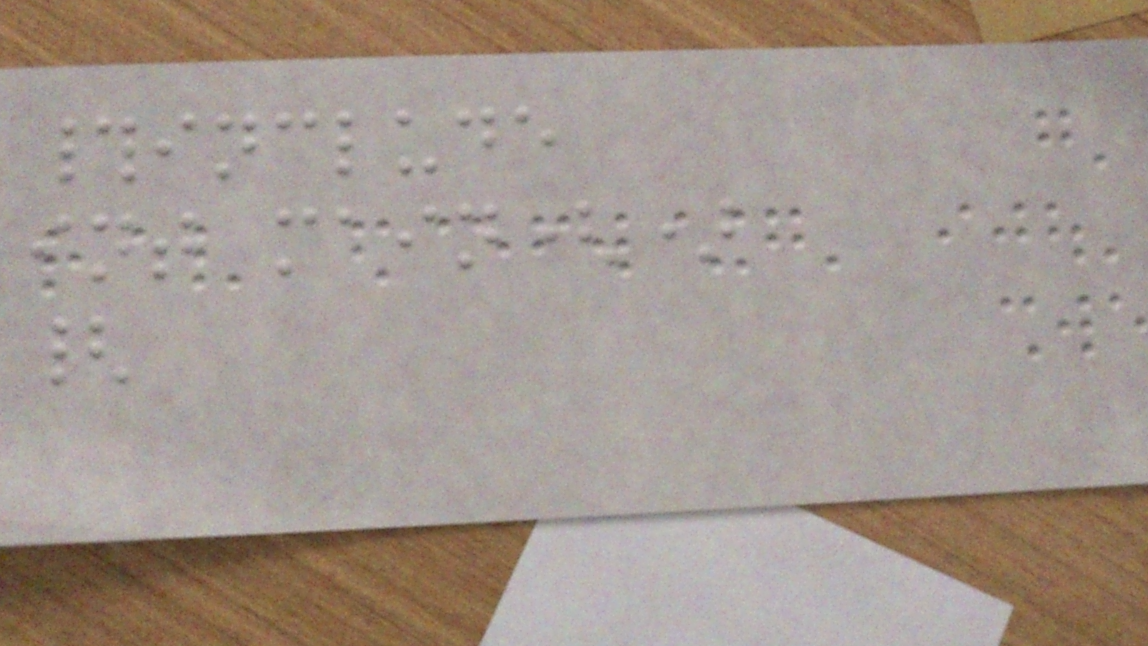#include
int main()
{
